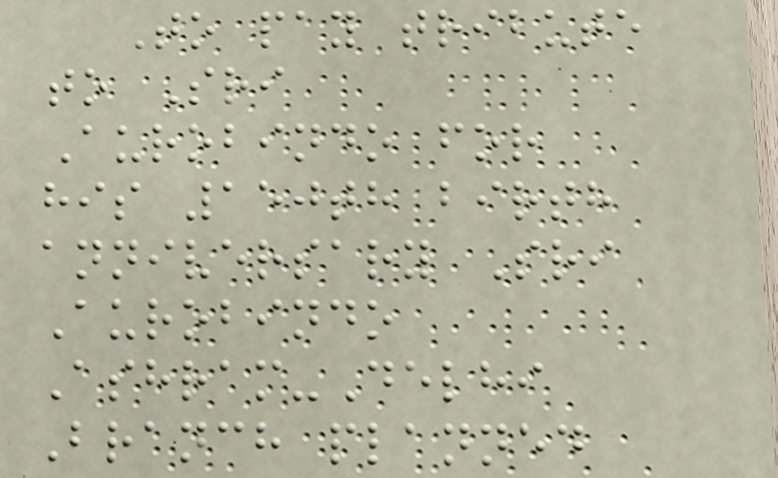To pay tribute
to Sri
Aurobindo for
his 150th birth
anniversary Sri
Aurobindo
Ashram-Delhi
Branch planned
